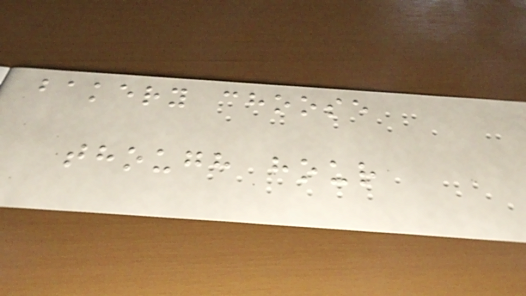bakery choose
though hour
